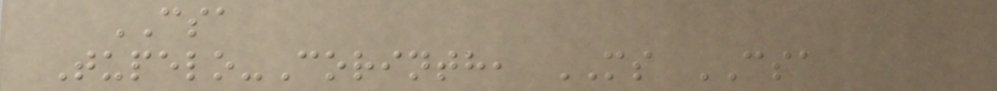CSA
Tupelo-Corinth, MS CSA
